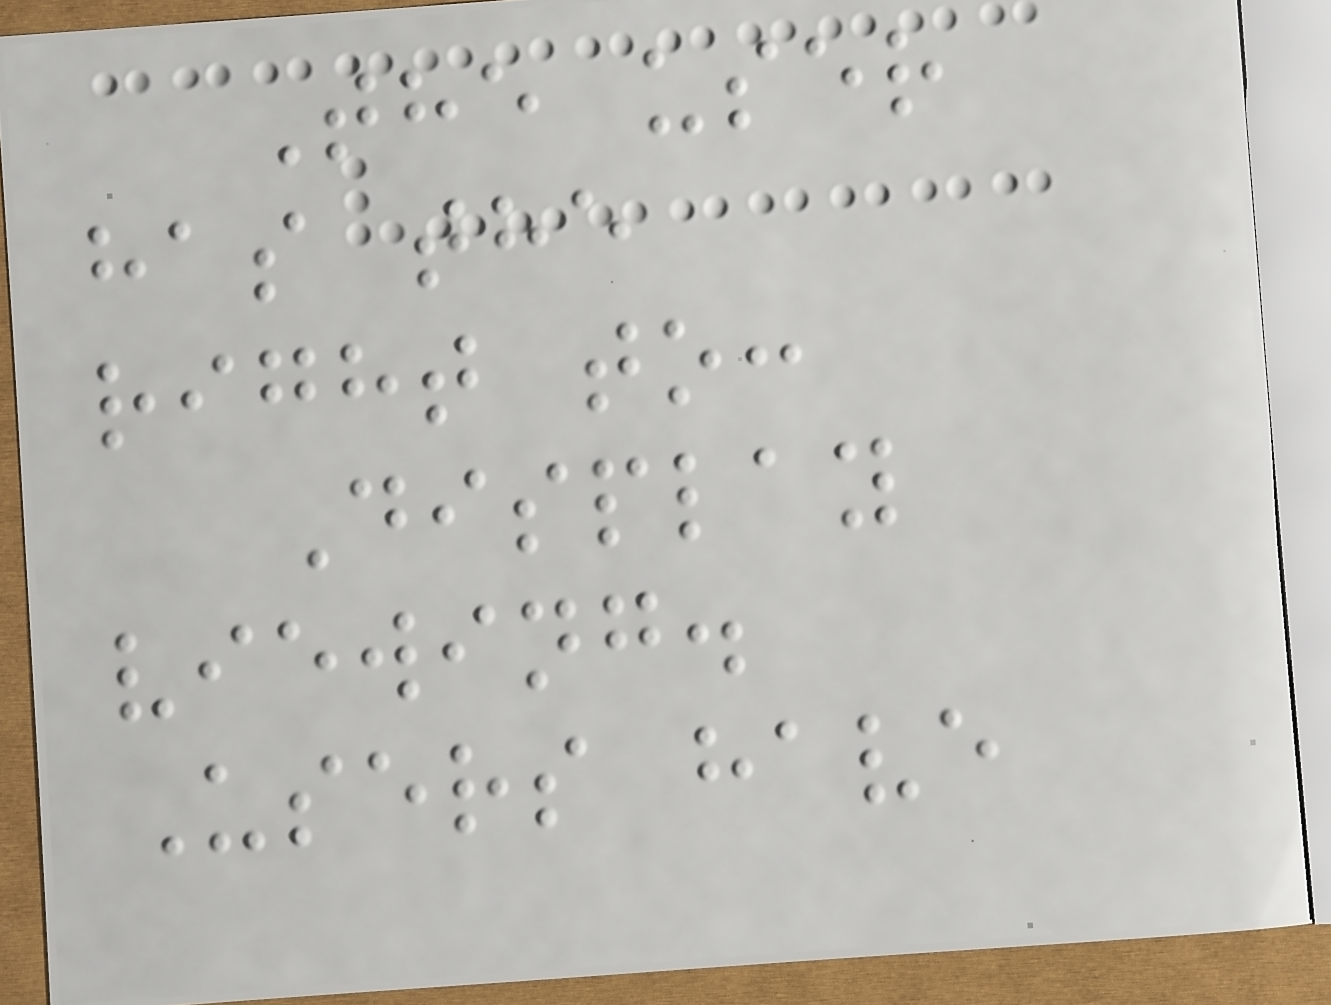The user
has the
right to:
Display
viewing.
Users have
